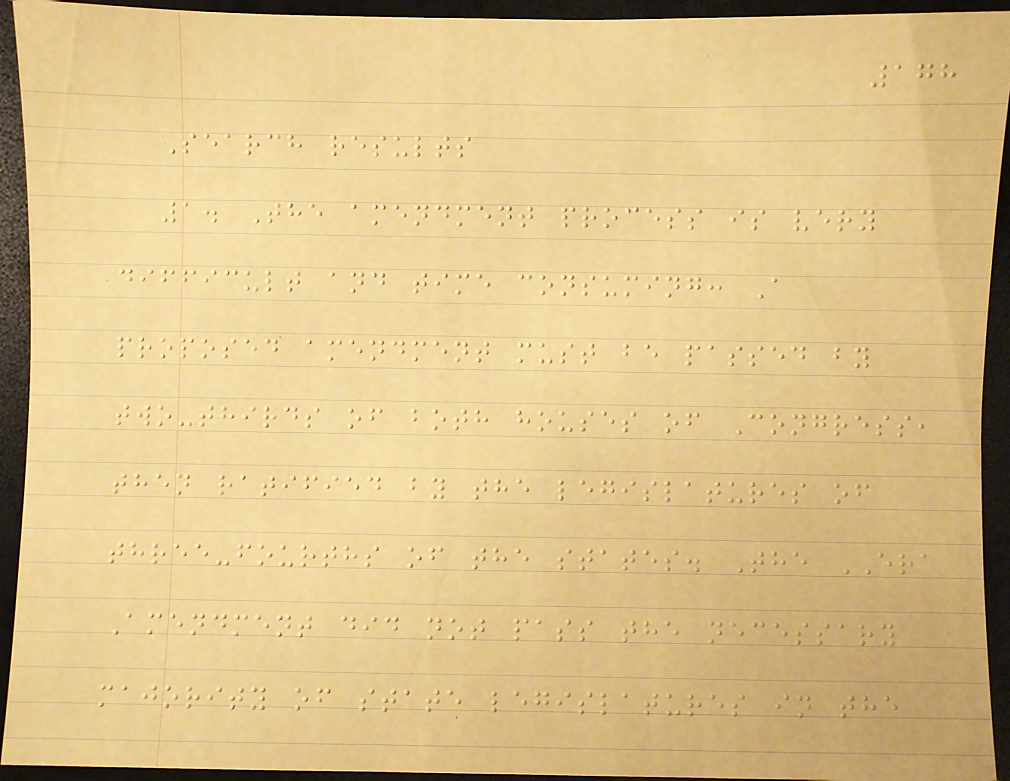178
Search results
1. The amendment process is very
difficult and time consuming: A
proposed amendment must be passed by
two-thirds of both houses of Congress,
then ratified by the legislatures of
three-fourths of the states. The ERA
Amendment did not pass the necessary
majority of state legislatures in the
